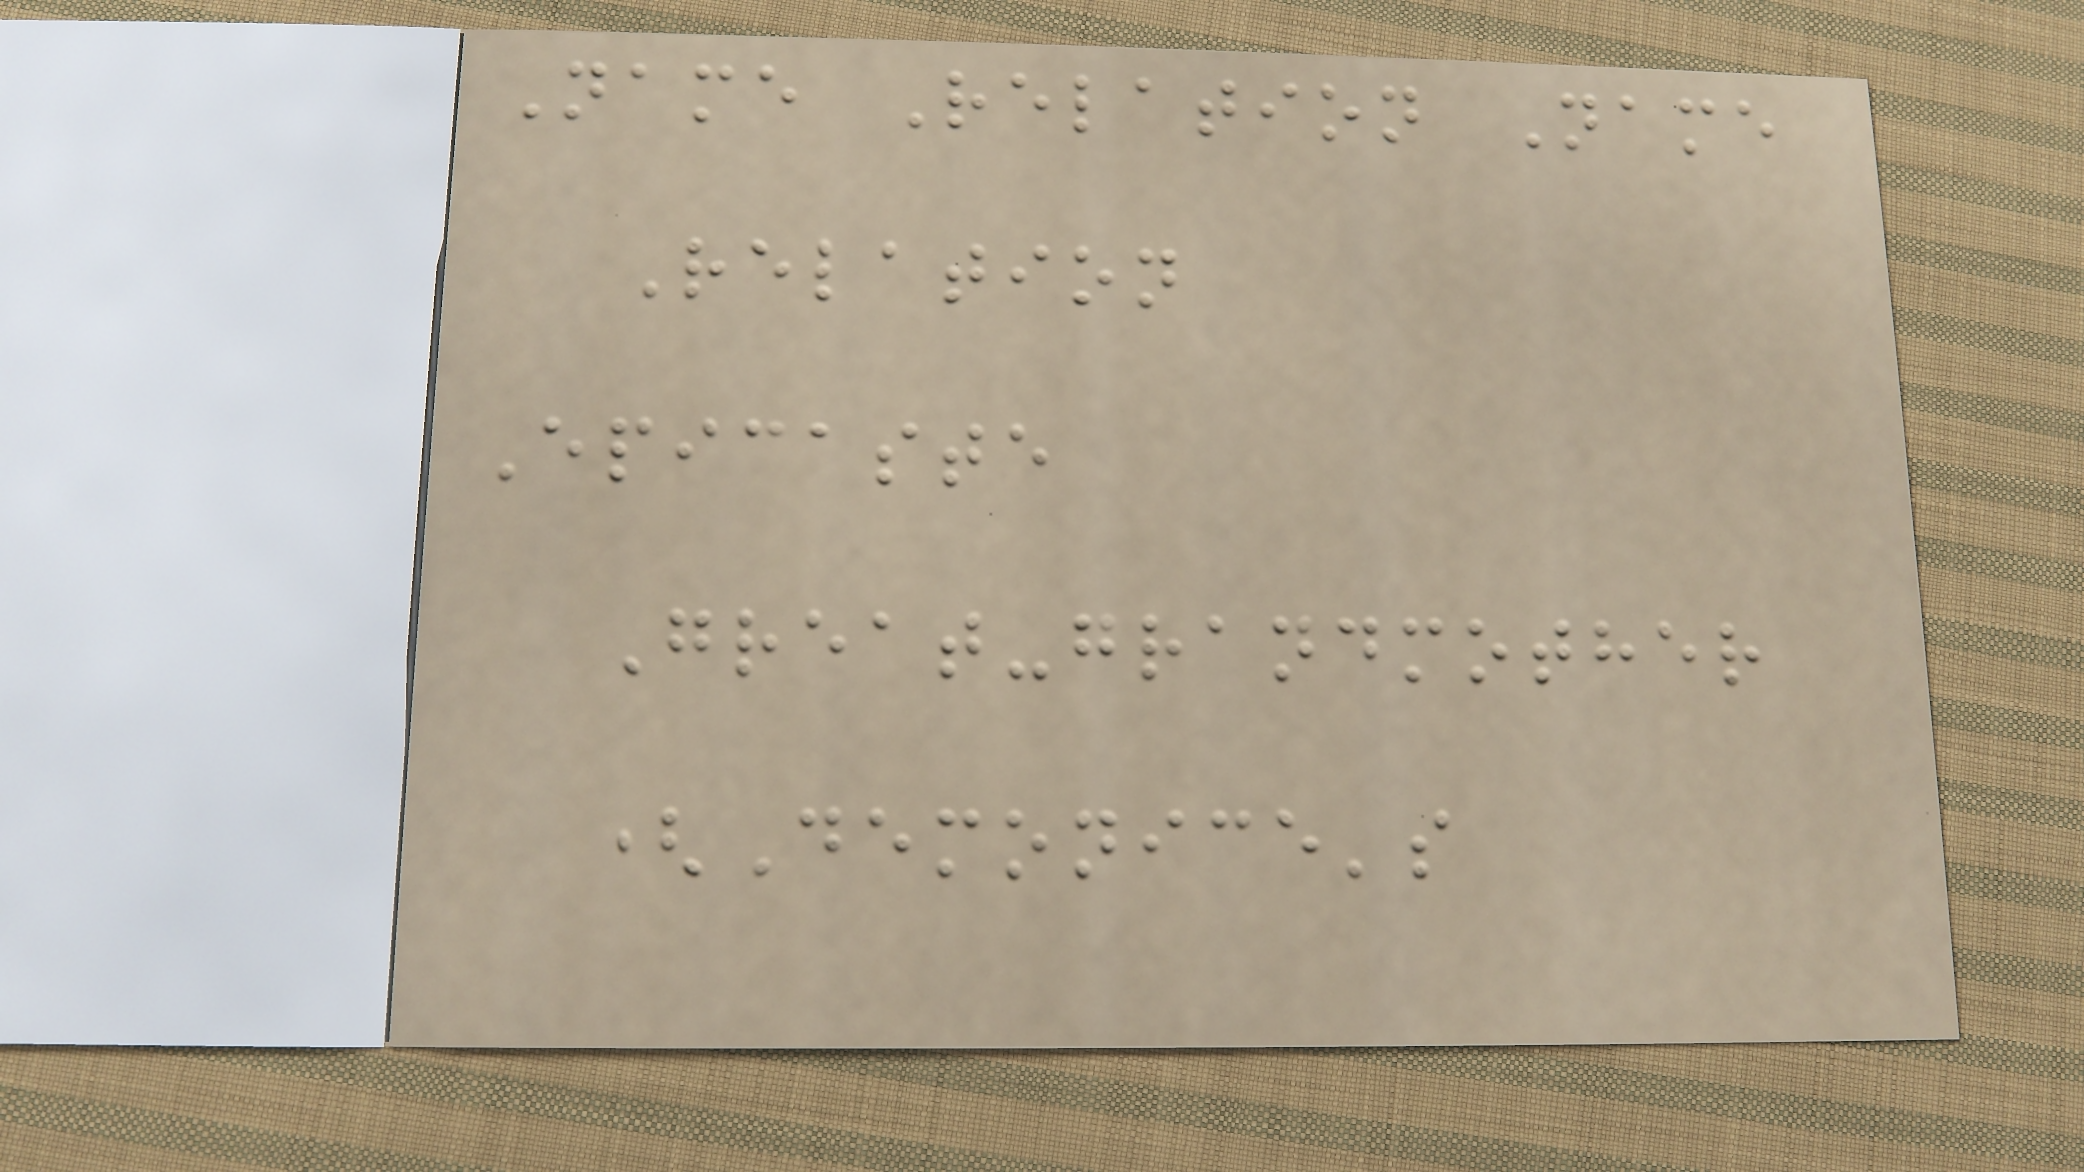Name Relation Name
Relation
Epicaste
Great-grandmother
(Demonice's
